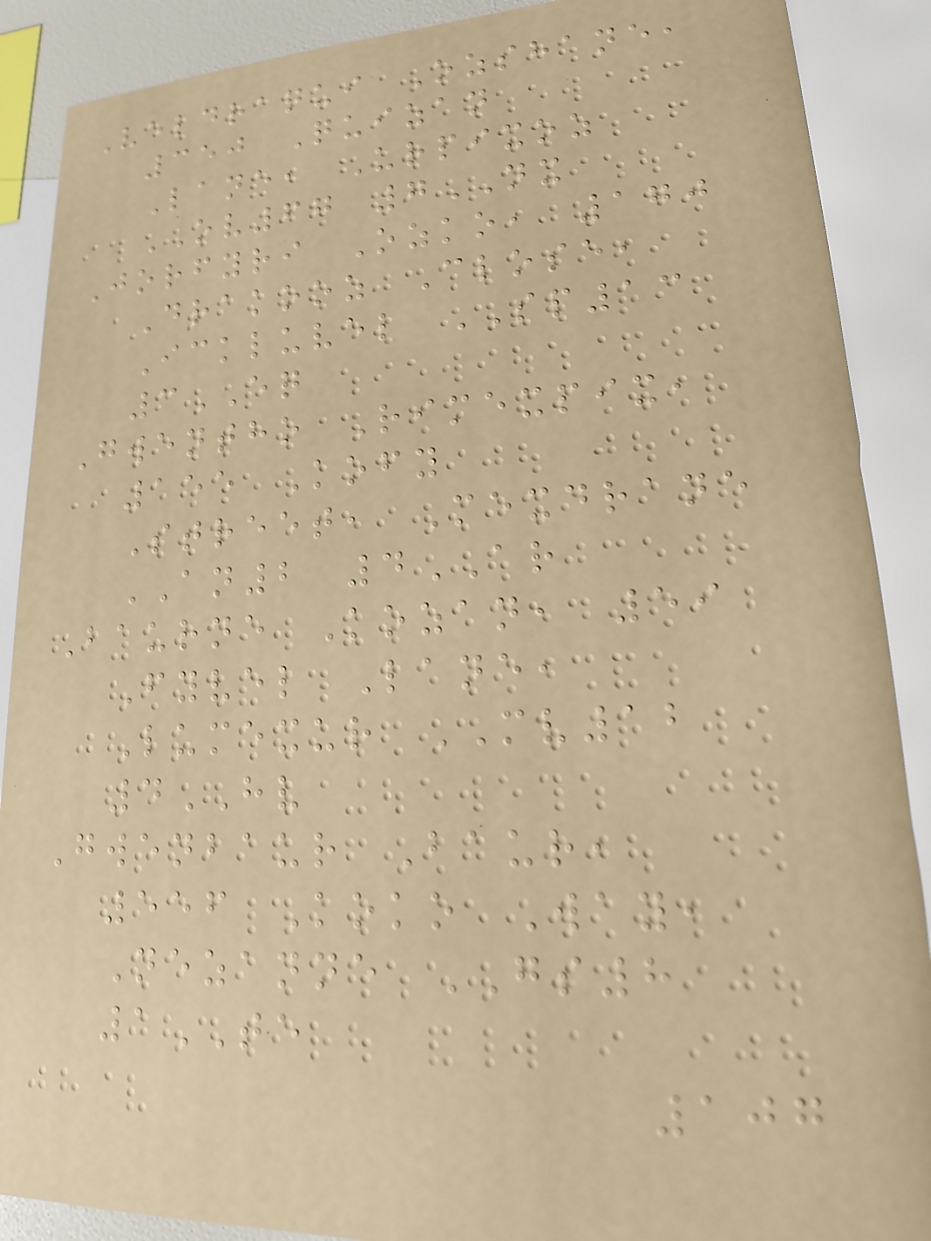Veldraqui Ozshane,
350 Quizan
Lane, Urpixoz
OV67 7NX
Jorfyri Ozko, 170
Drakooz Close,
Ickluvel SP13
3EQ
Gwentho Rimexpix,
155 Kofy
Street, Mexdrane
AN2 4AR
Baurne Kozan, 59
Fyvel Lane,
Lumexur MV12
4HV
Gwenbaur Baur,
556 Koko Way,
Nezanne GS8
1TE
107
